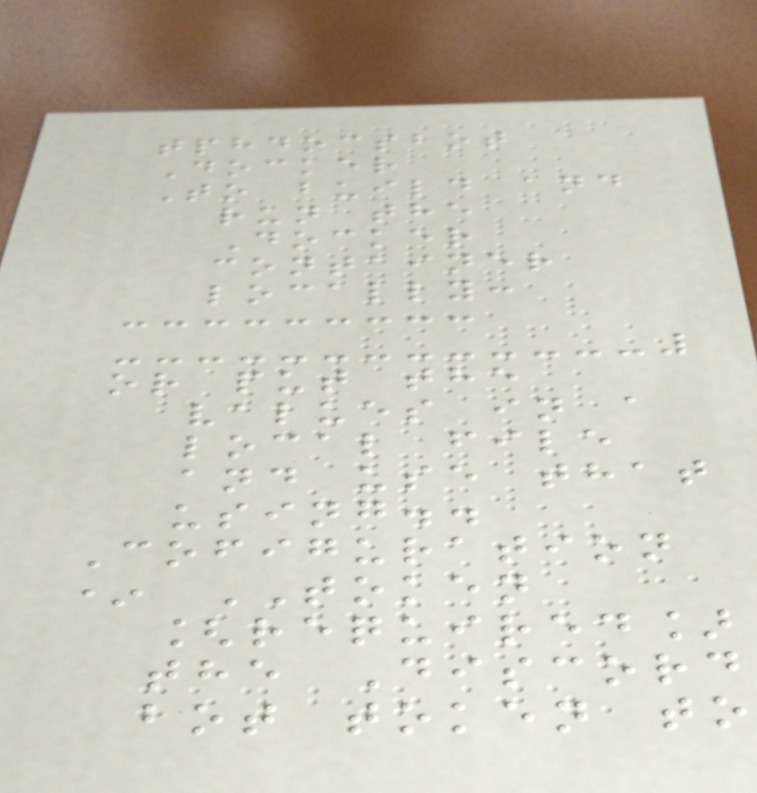tphdocsbot
Docker
To build and
run the
Docker
container
locally:
or put the
values in a
local file
and use that
using..
Cofiguration
* TOKEN
[required]
the Discord
bot token to
